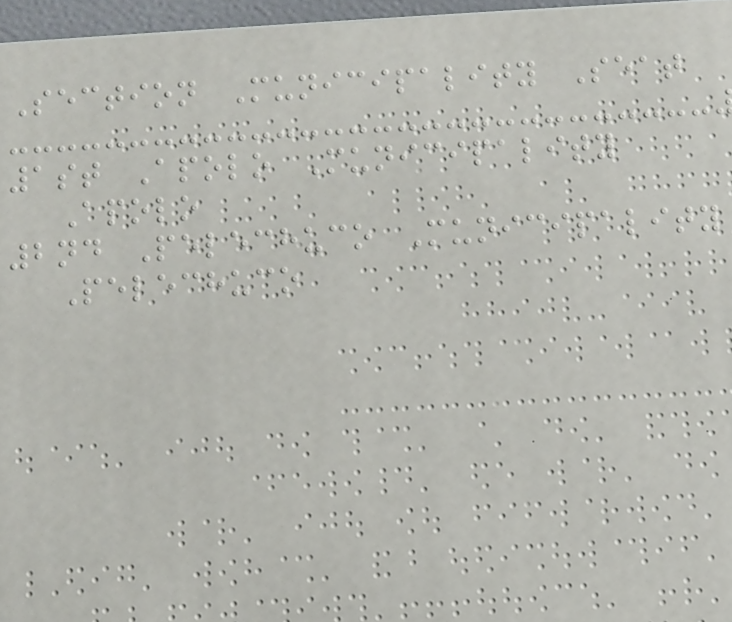Section Municipality Seat
1st Apolo Municipality
Apolo
2nd Pelechuco Municipality
Pelechuco
